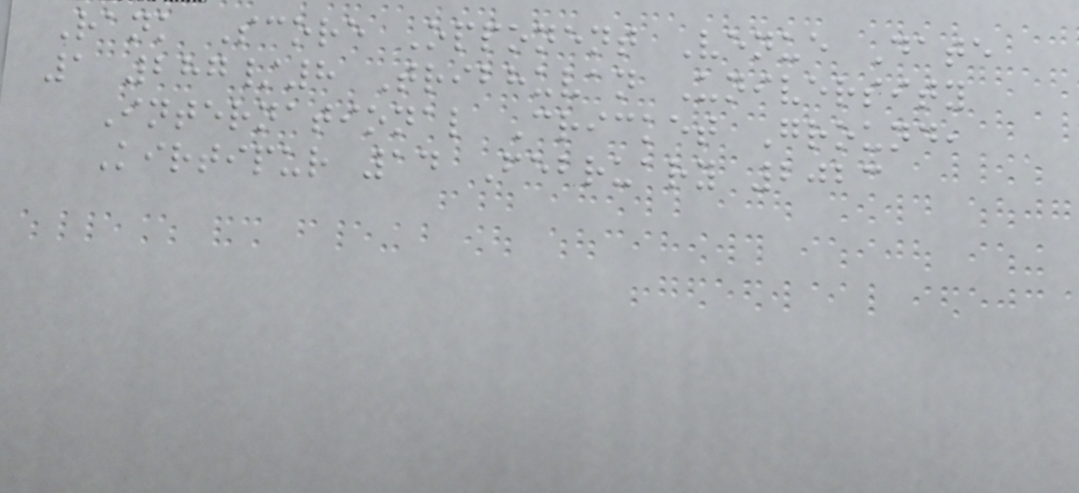Rank Score Opponent Venue Date
1 287/8 Tribhuvan University
International Cricket Ground,
Kirtipur 14 February 2023
